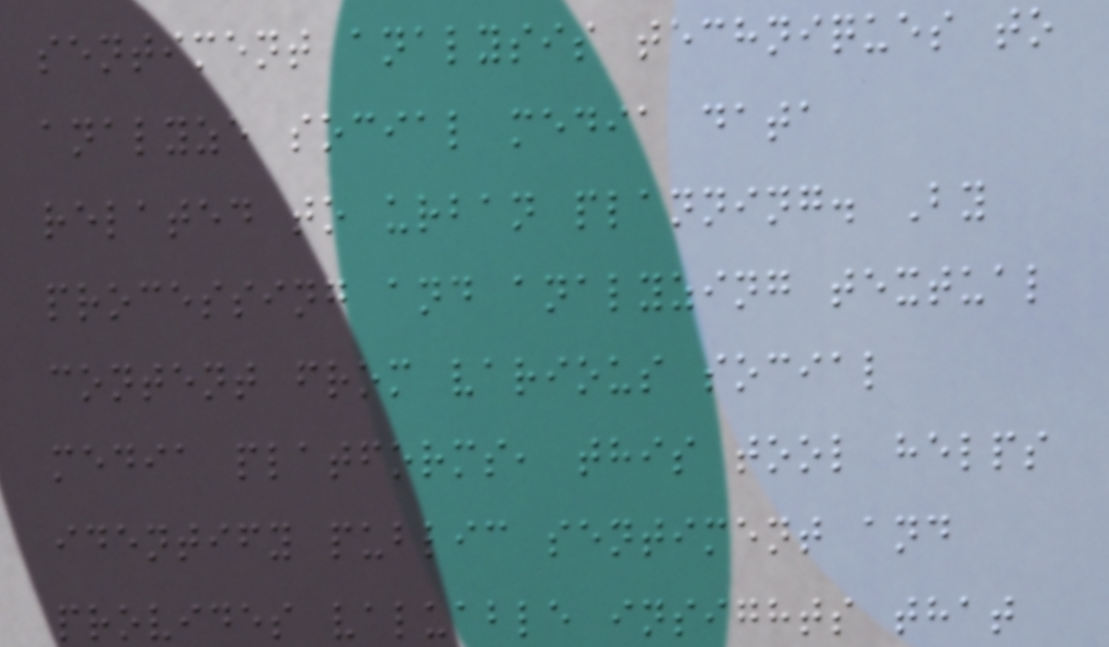sentiment analysis techniques to
analyze social media data
related to urban planning. By
processing and analyzing textual
content from various social
media platforms, this tool helps
identify public sentiment and
provides valuable insights that
